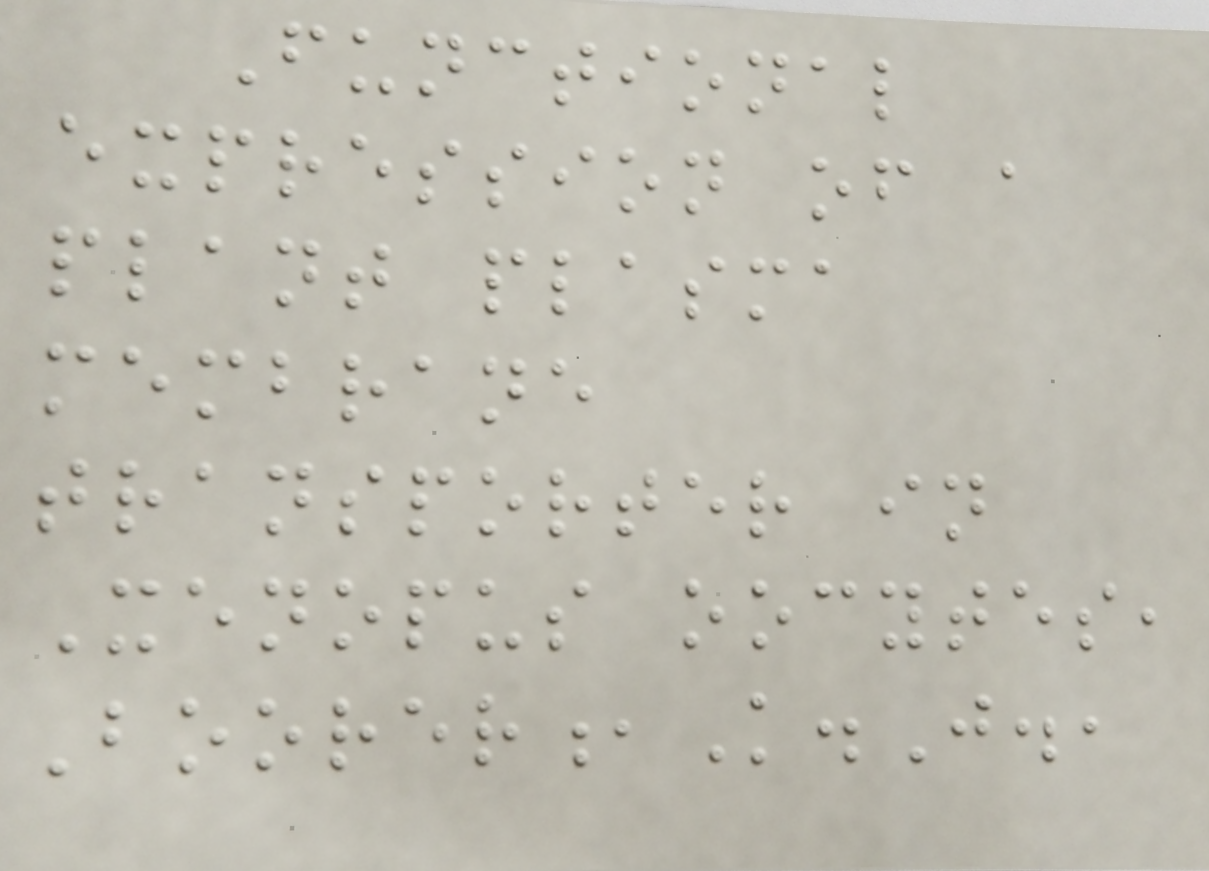Functional
expression of a
plant plasma
membrane
transporter in
Xenopus oocytes,
Boorer,K.J.,
